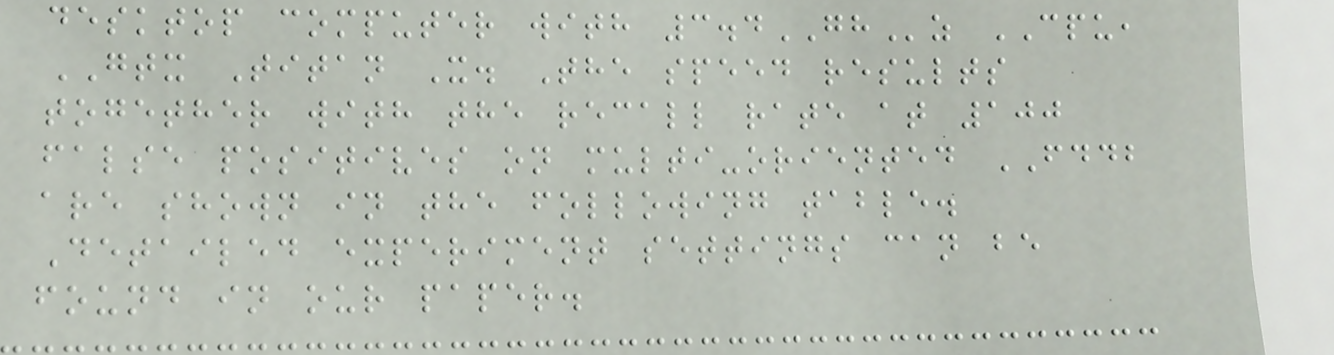desktop computer with 3.4GHz CPU,
GTX Titan X. The speed results
together with the recall rate at 100
false positives on multi-oriented FDDB
are shown in the following table.
Detailed experiment settings can be
found in our paper.
